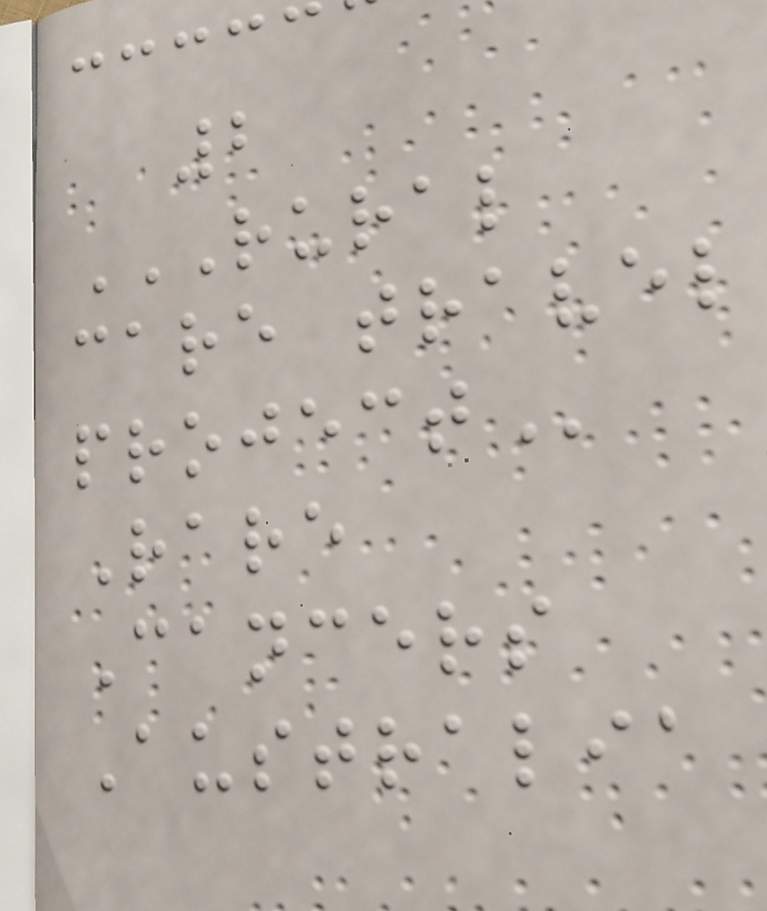2
RURAL
CARE TRAVEL
PROJECT
Rare
Cancers
Australia
